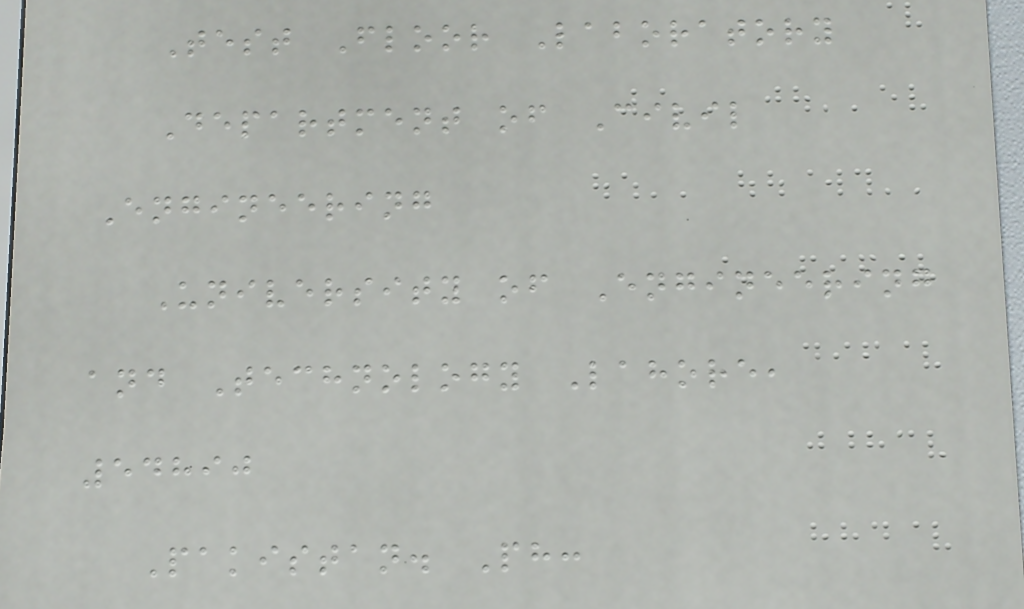Test Floor Laboratory
Department of Civil
Engineering
University of Engineering
and Technology Lahore,
54890
Pakistan. Ph:
